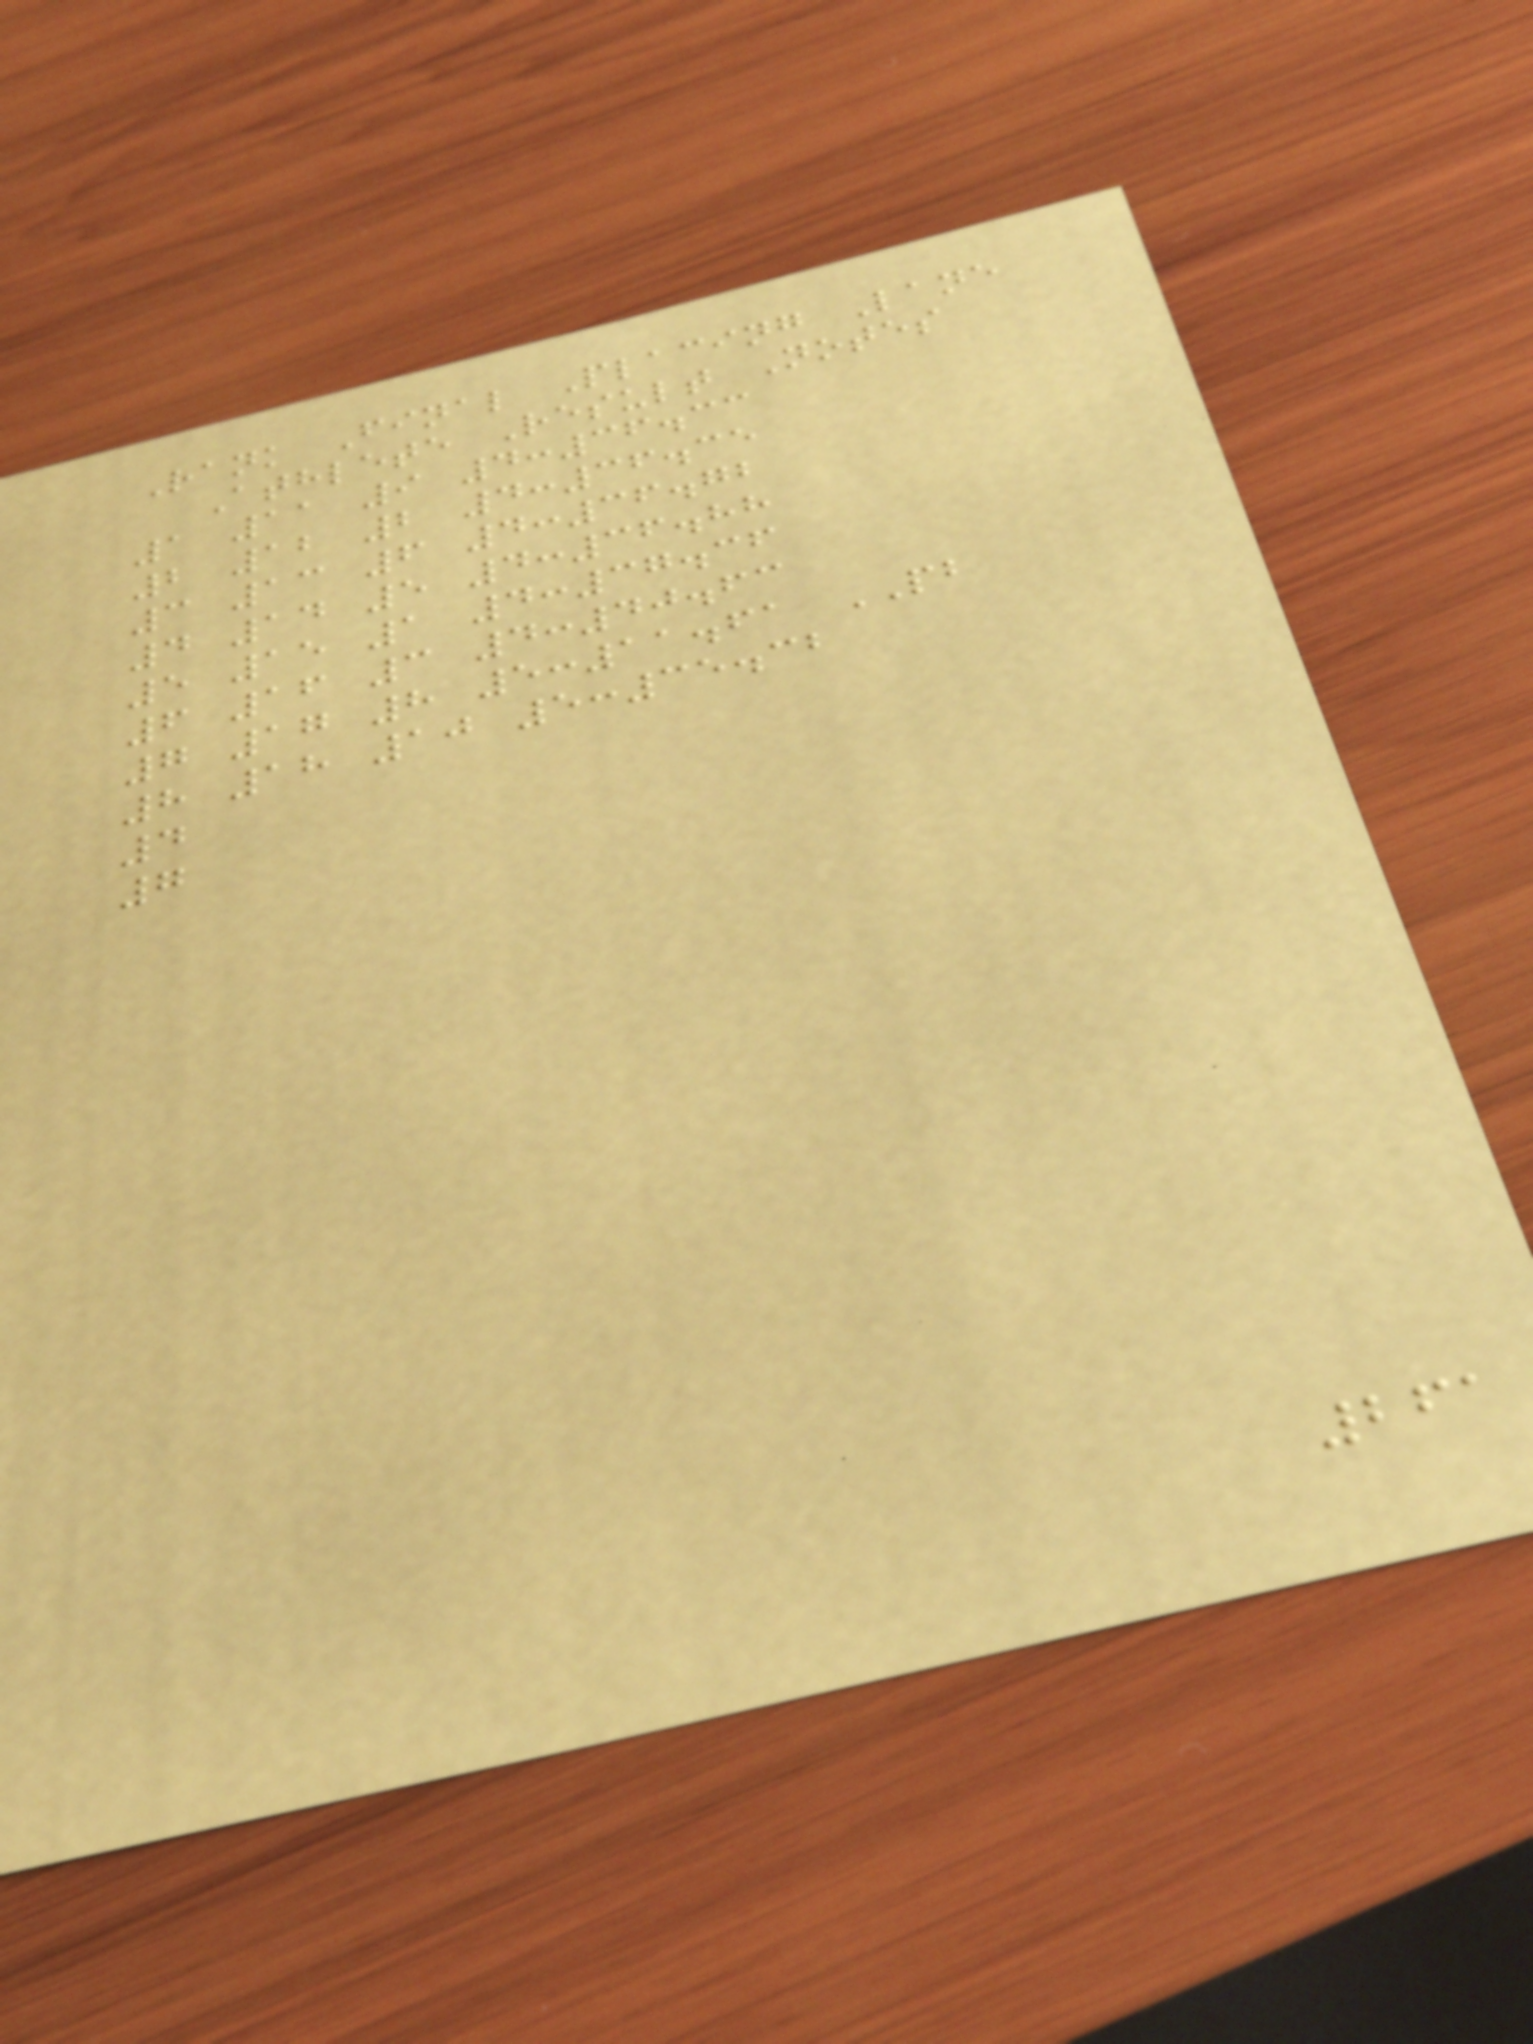Rank Final Placing Lane
Athlete Result Notes
1 11 9 4:36.33
2 12 2 4:36.35
3 13 6 4:36.72
4 14 5 4:36.88
5 15 1 4:37.36
6 16 3 4:40.63
7 17 8 5:11.61 PB
8 18 10 5:35.32
4
7
261
